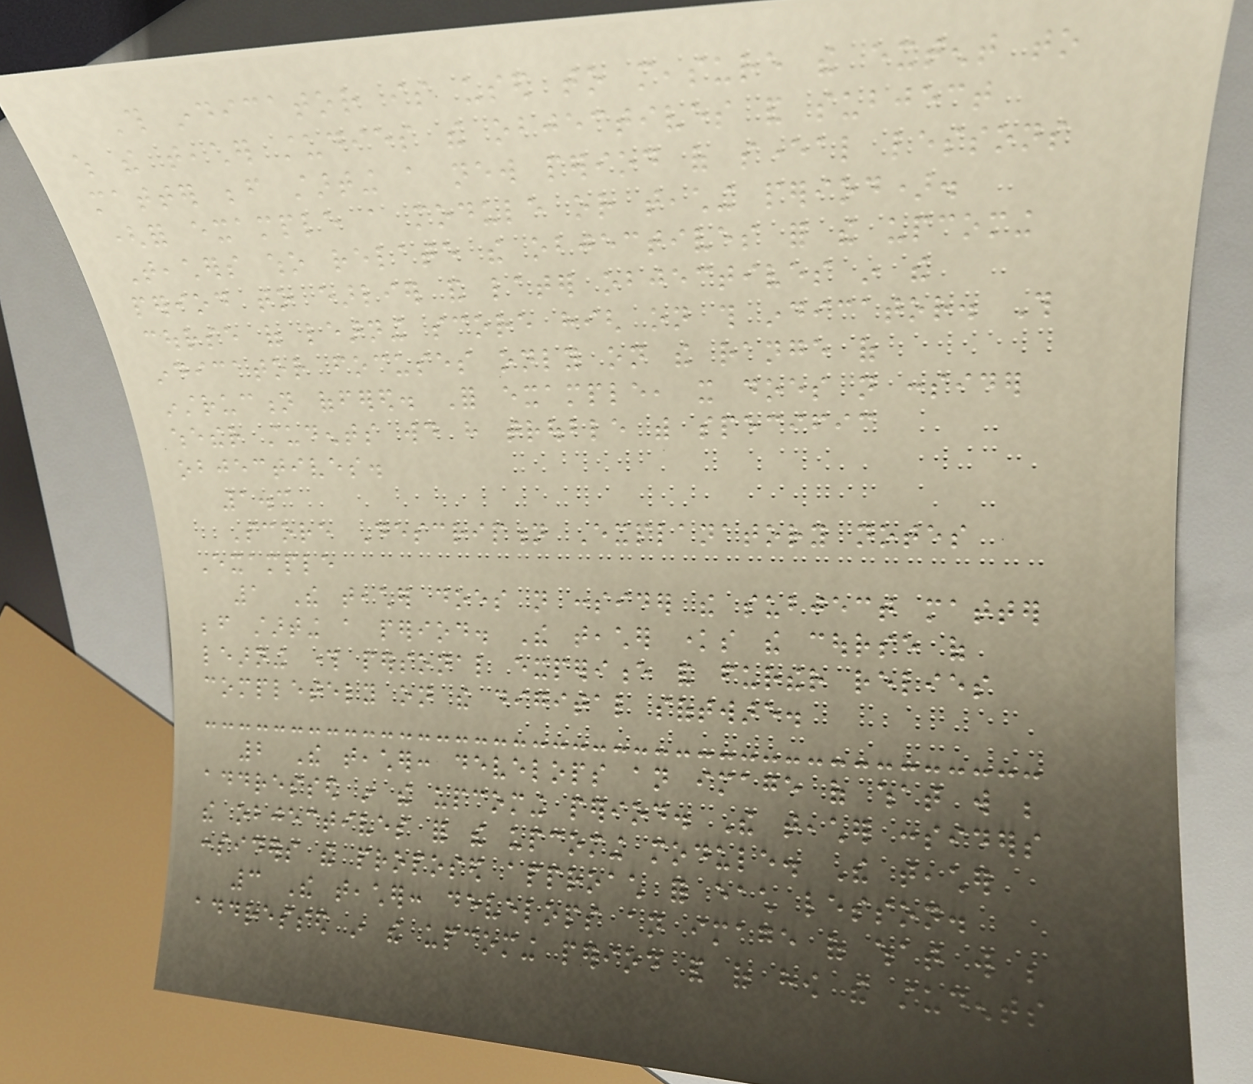This indicator is used to measure the extent to
which the teacher studies the objectives and subject
matter before starting a new period of several lessons
(for example a module or teaching period).
Teachers who relate the objectives for the upcoming
period to earlier and later objectives in the
course of learning score high on this indicator. This
indicator focuses only on the range of
instruction offered. For example, it does not consider
whether students would have trouble with specific
objectives.
1.3
Score Description Explanatory notes
Example
1 The teacher does not consider the subject matter
before starting a period. The teacher knows the course of
learning through personal experience and further relies
completely on the digital software.
2 The teacher: develops an image of what will be
addressed in the upcoming period. The teacher considers
the objectives for the upcoming module. The teacher
considers the proposed approach for each lesson.
3 The teacher: develops an image of what will be
addressed in the upcoming period and of how the students
